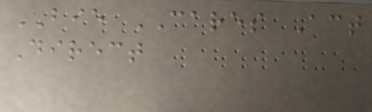BIE CARES Act
Direct
